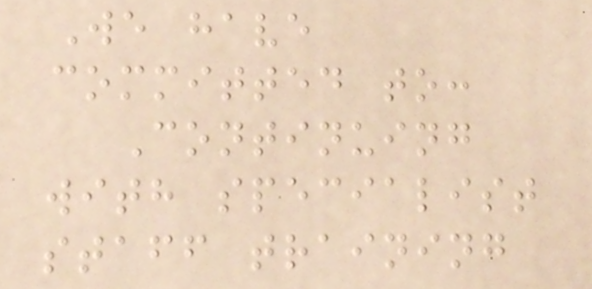We have
committed to:
Continuing
with specialist
staff training
